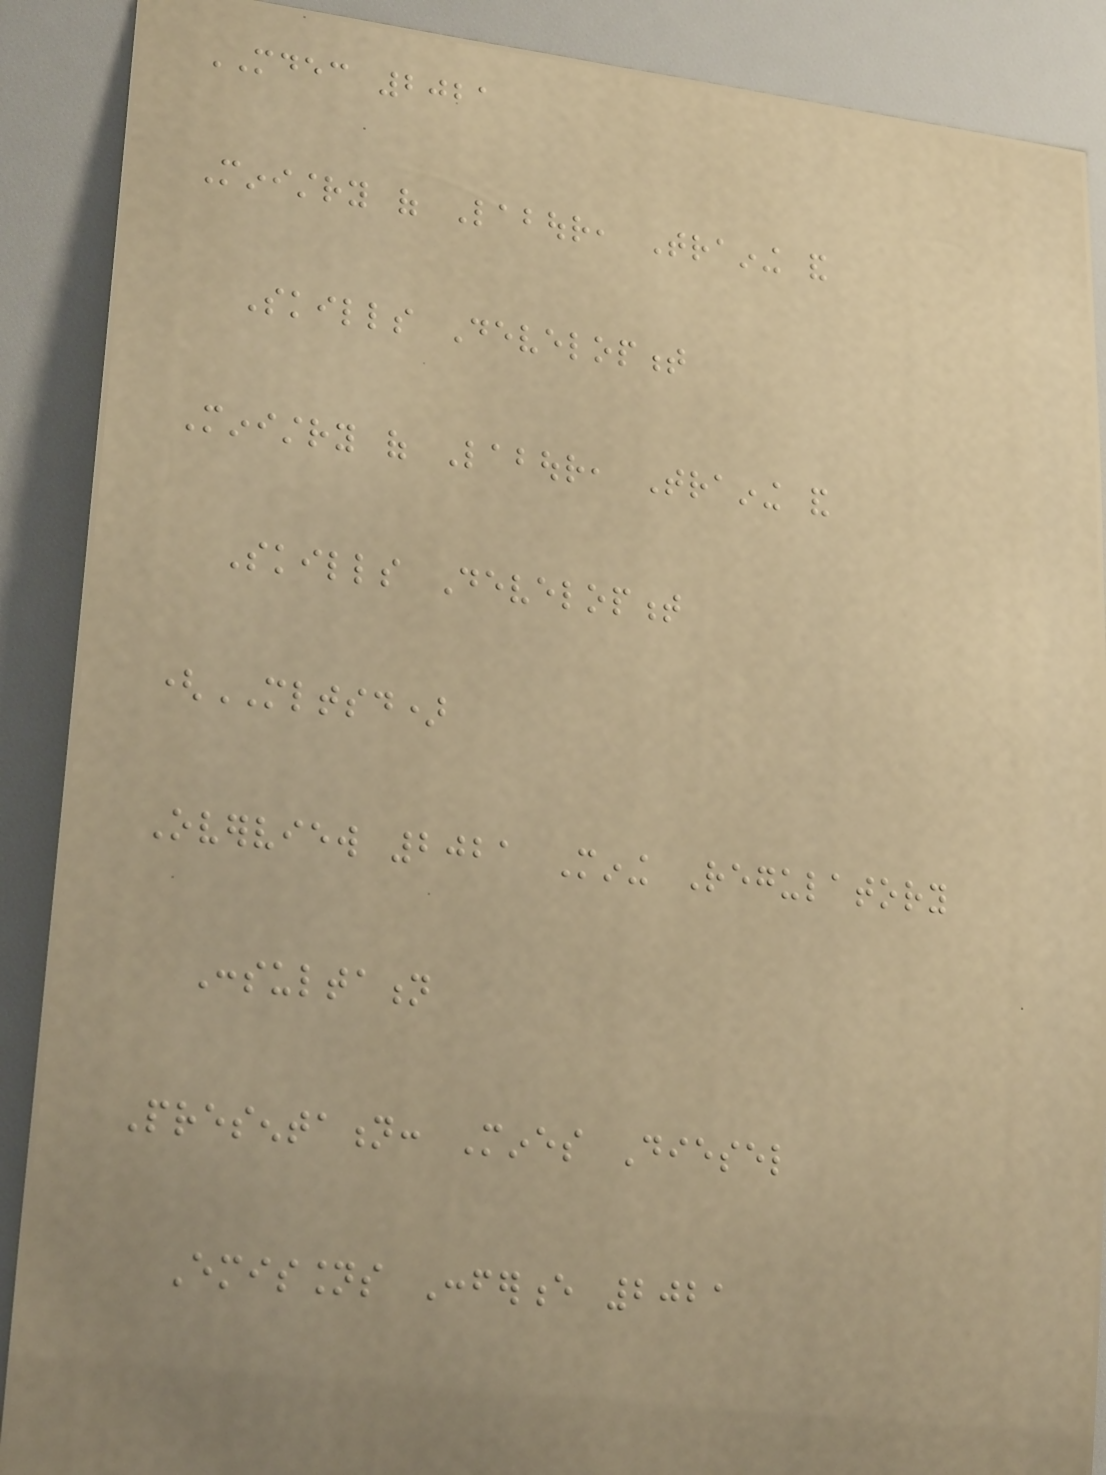MDEC 2021
Ministry of Labour, Training and
Skills Development
Ministry of Labour, Training and
Skills Development
(MLTSD)
Overview 2021 Mining Regulatory
Consultation
Presentation: Mines Diesel
Emissions Conference 2021
